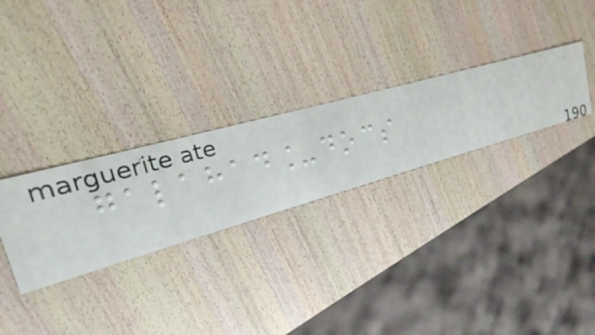galahad_docs
